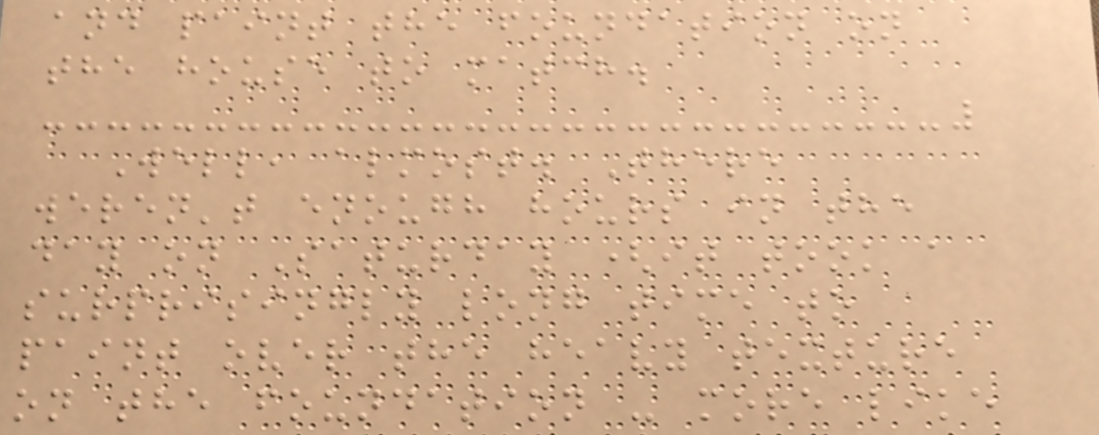and paint the foundation on
the house to match.
Well, almost. There
weren't enough hours in the
day on Saturday (it took a
surprisingly long time to
paint over the heavy texture
on the foundation - more like
